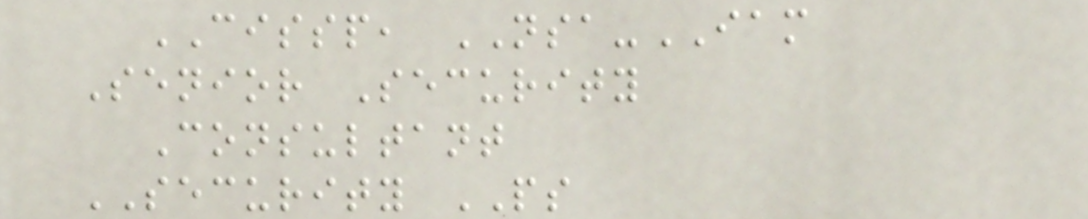CISSP, NSA-IAM
Senior Security
Consultant
SECURITY PS
